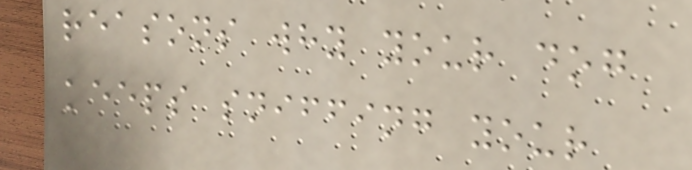reasons why your dog
keeps sniffing your
